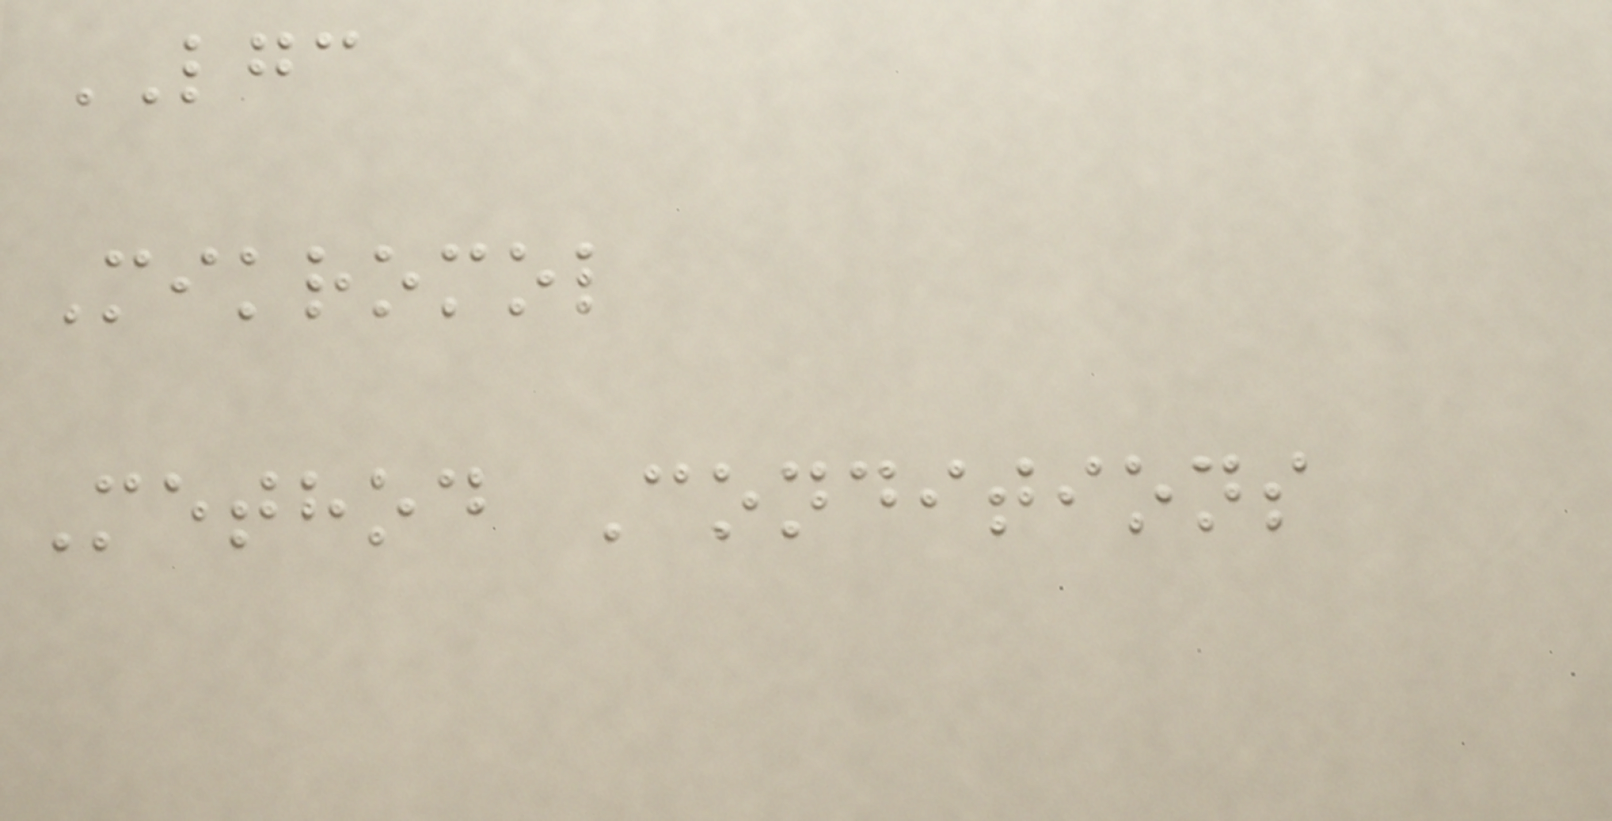LGC
Mikromol
Method Conditions
